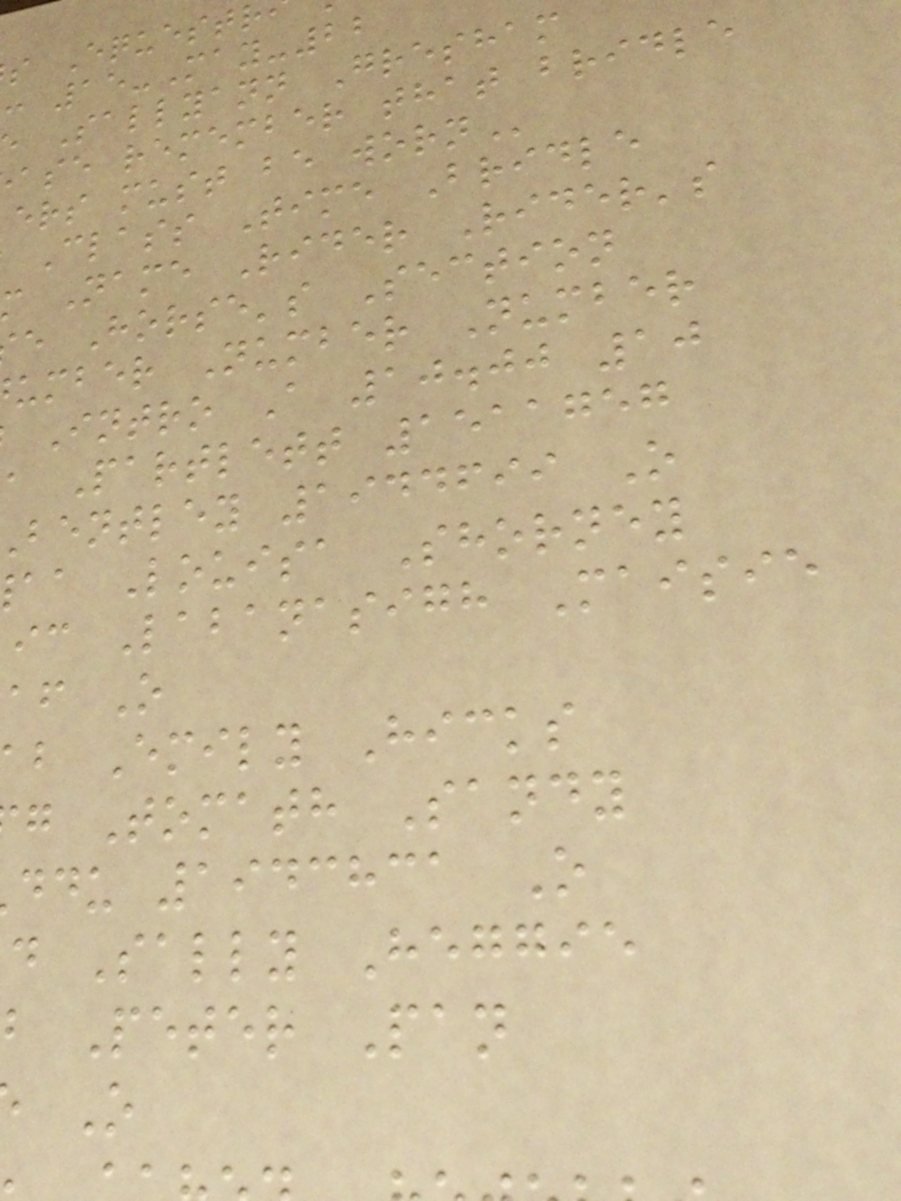s Equestr
: 15-May-22
Sallyann Gresham
ase remember that bridle
ers must be
Class Time Bridle
Name Rider Rider's
e Horse's Section
umber Number Number
Intro A 10.00 10
a Partlett 1511757
bentley 1944699 O
aa Louisa Shorney
ic Labanasigh Maisie
af O
b Emily Hicks
g Tomath Sandy
ddu 1943831 O
d Sally Heggie
b Peter Pan
